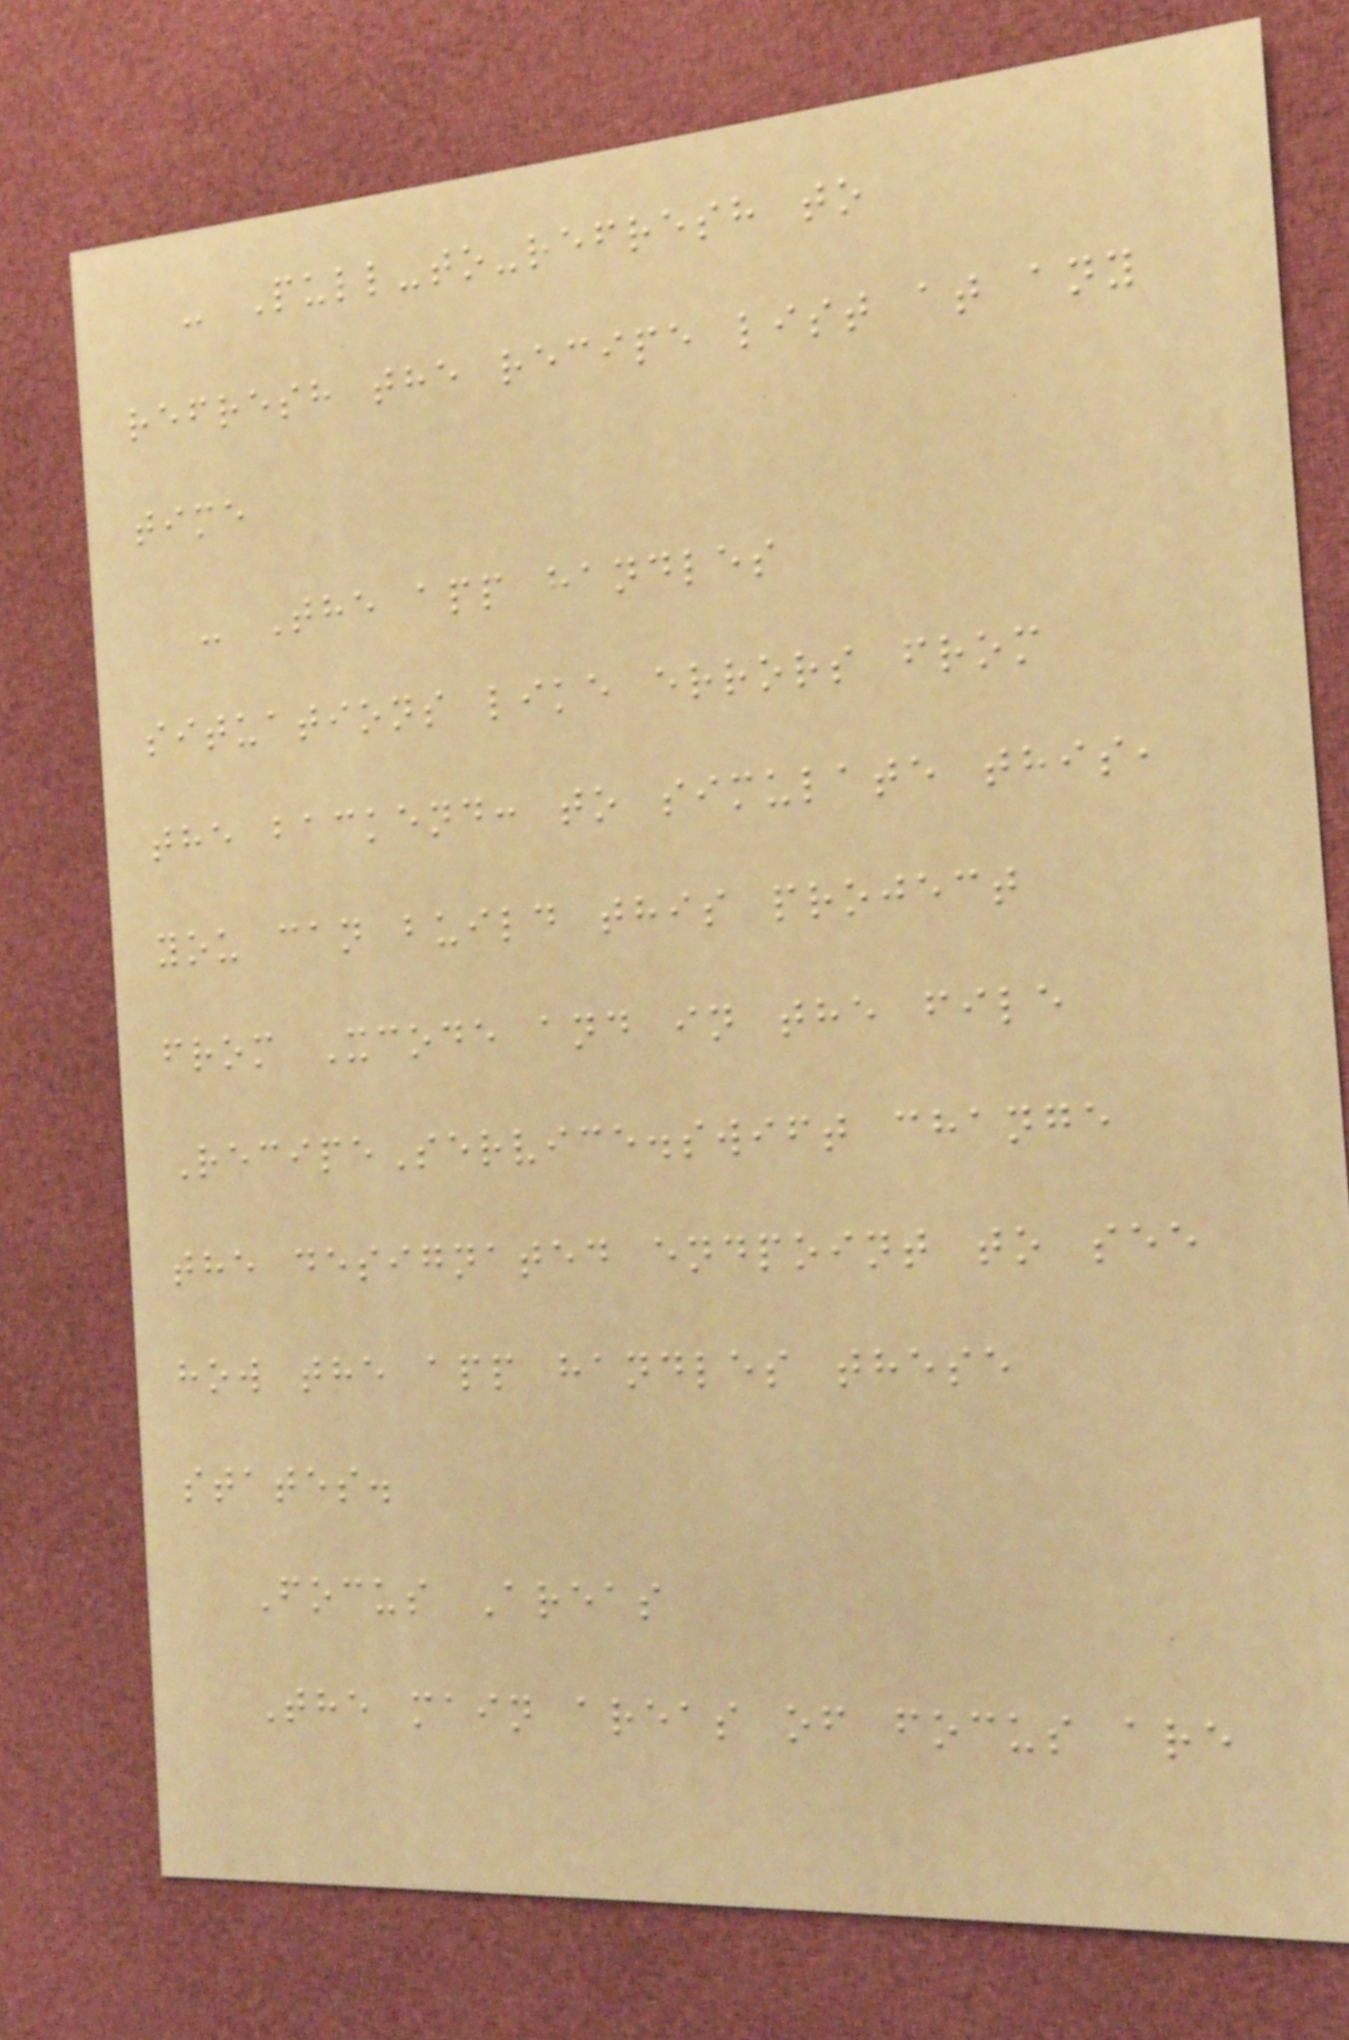- Pull-to-refresh to
refresh the recipe list at any
time
- The app handles
situations like errors from
the backend: to simulate this,
you can build this project
from Xcode and in the file
RecipeService.swift change
the designated endpoint to see
how the app handles these
states.
Focus Areas
The main areas of focus are
